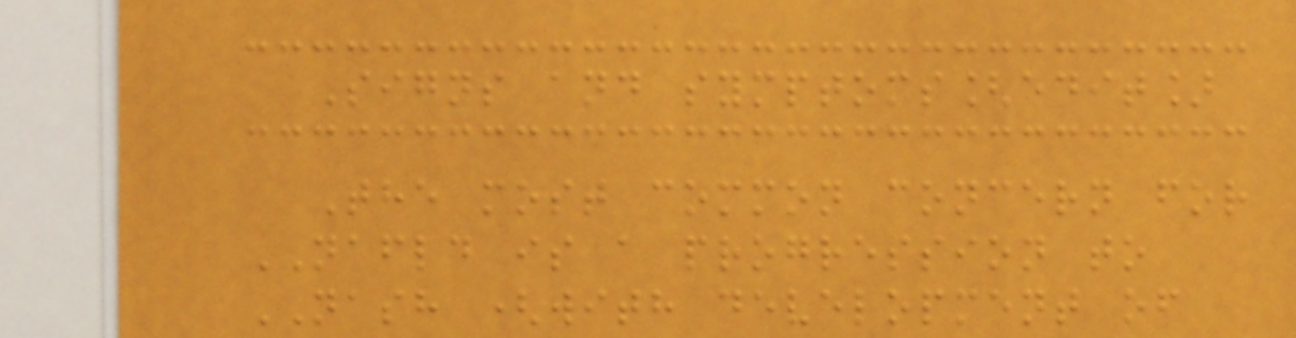Signs and symptoms[edit]
The most common concern for
NAFLD is a progression to
NASH (with development of
